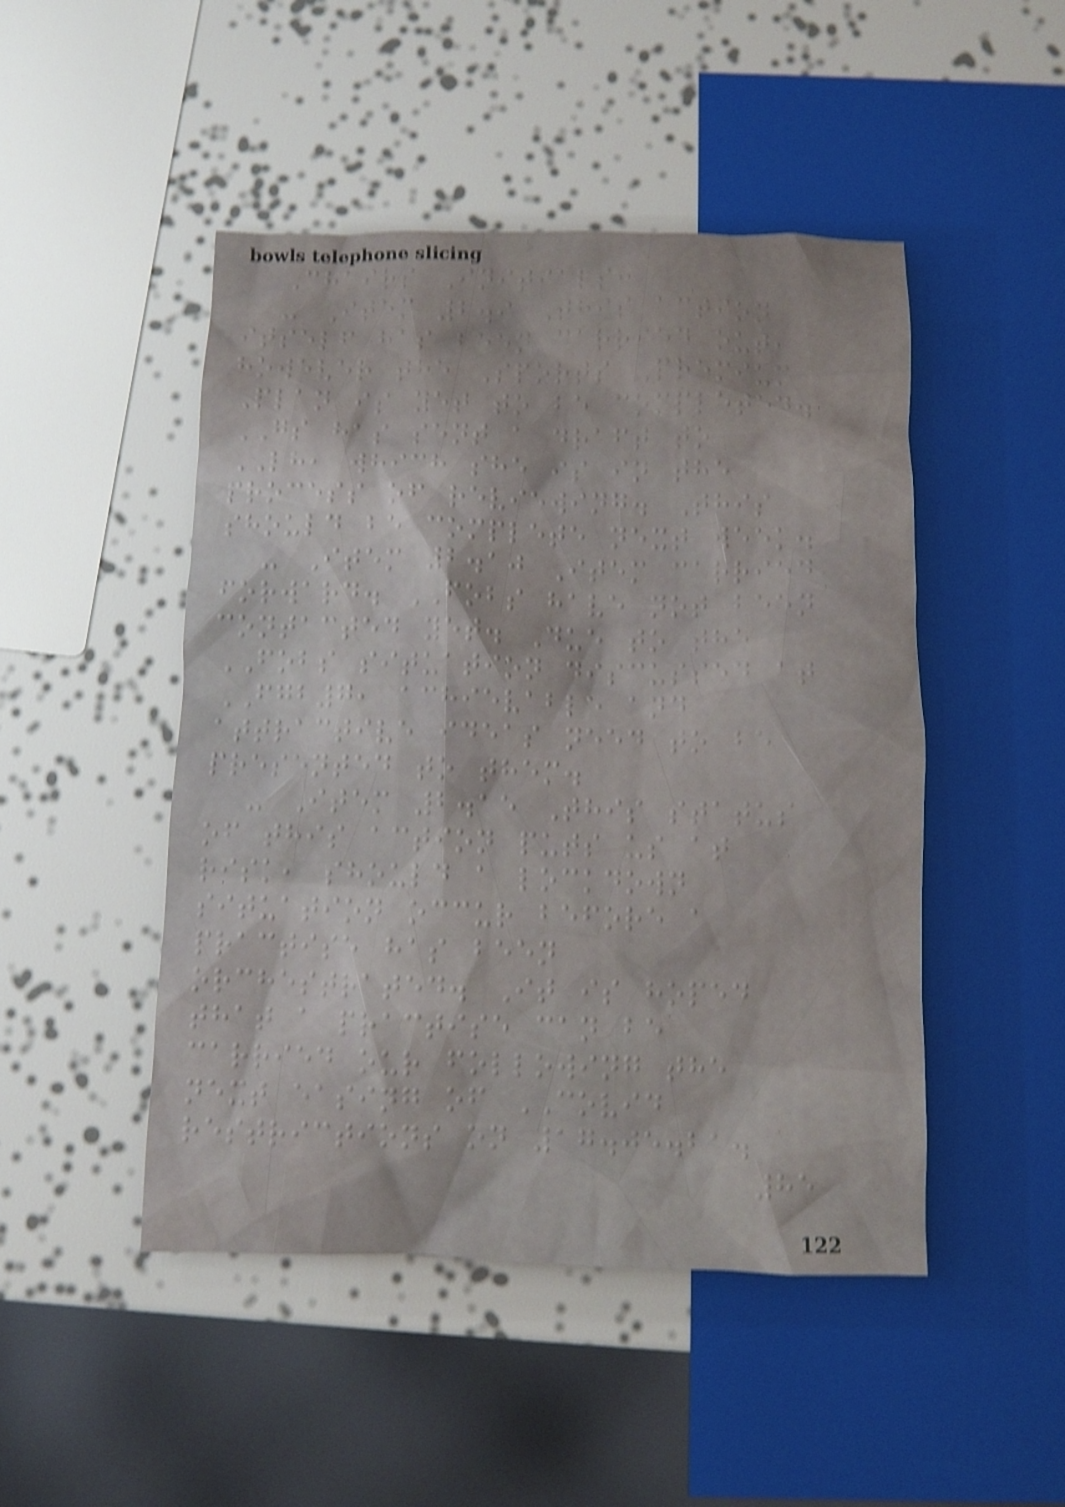Chairs Initials:
- Item 2.9 This action
itself has been carried out,
however the Sports Premium
Plan is yet to be completed.
GS has sent a draft to
LH, which she is in the
process of reviewing. This
should be complete next week.
- Item 2.10 Item carried
forward. FOBS have not been
contacted yet. Due to the
FOBS situation discussed at
FGB7, achievable and
attractive ideas need to be
presented to them.
- Item 2.15 This status
of this action puts us at
risk, should a lockdown
situation occur before a
practise has been
orchestrated. It is hoped
that a practise can be
carried our following the
next easing of COVID
restrictions on 17.05.21.
85
